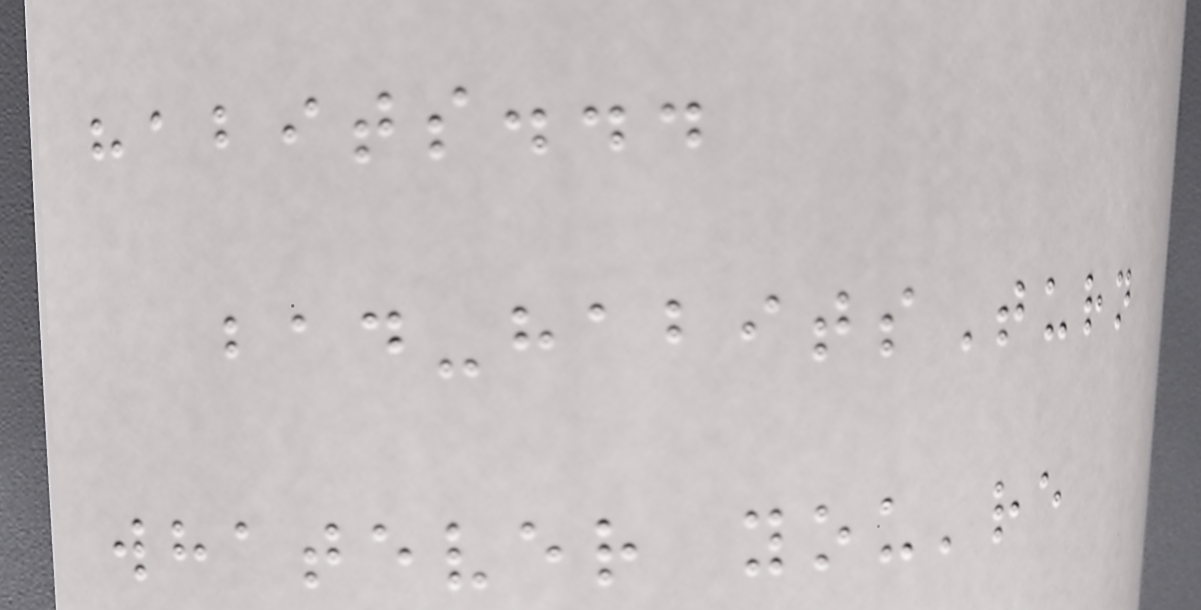habits...
bad-habitsTurn
whatever you're
